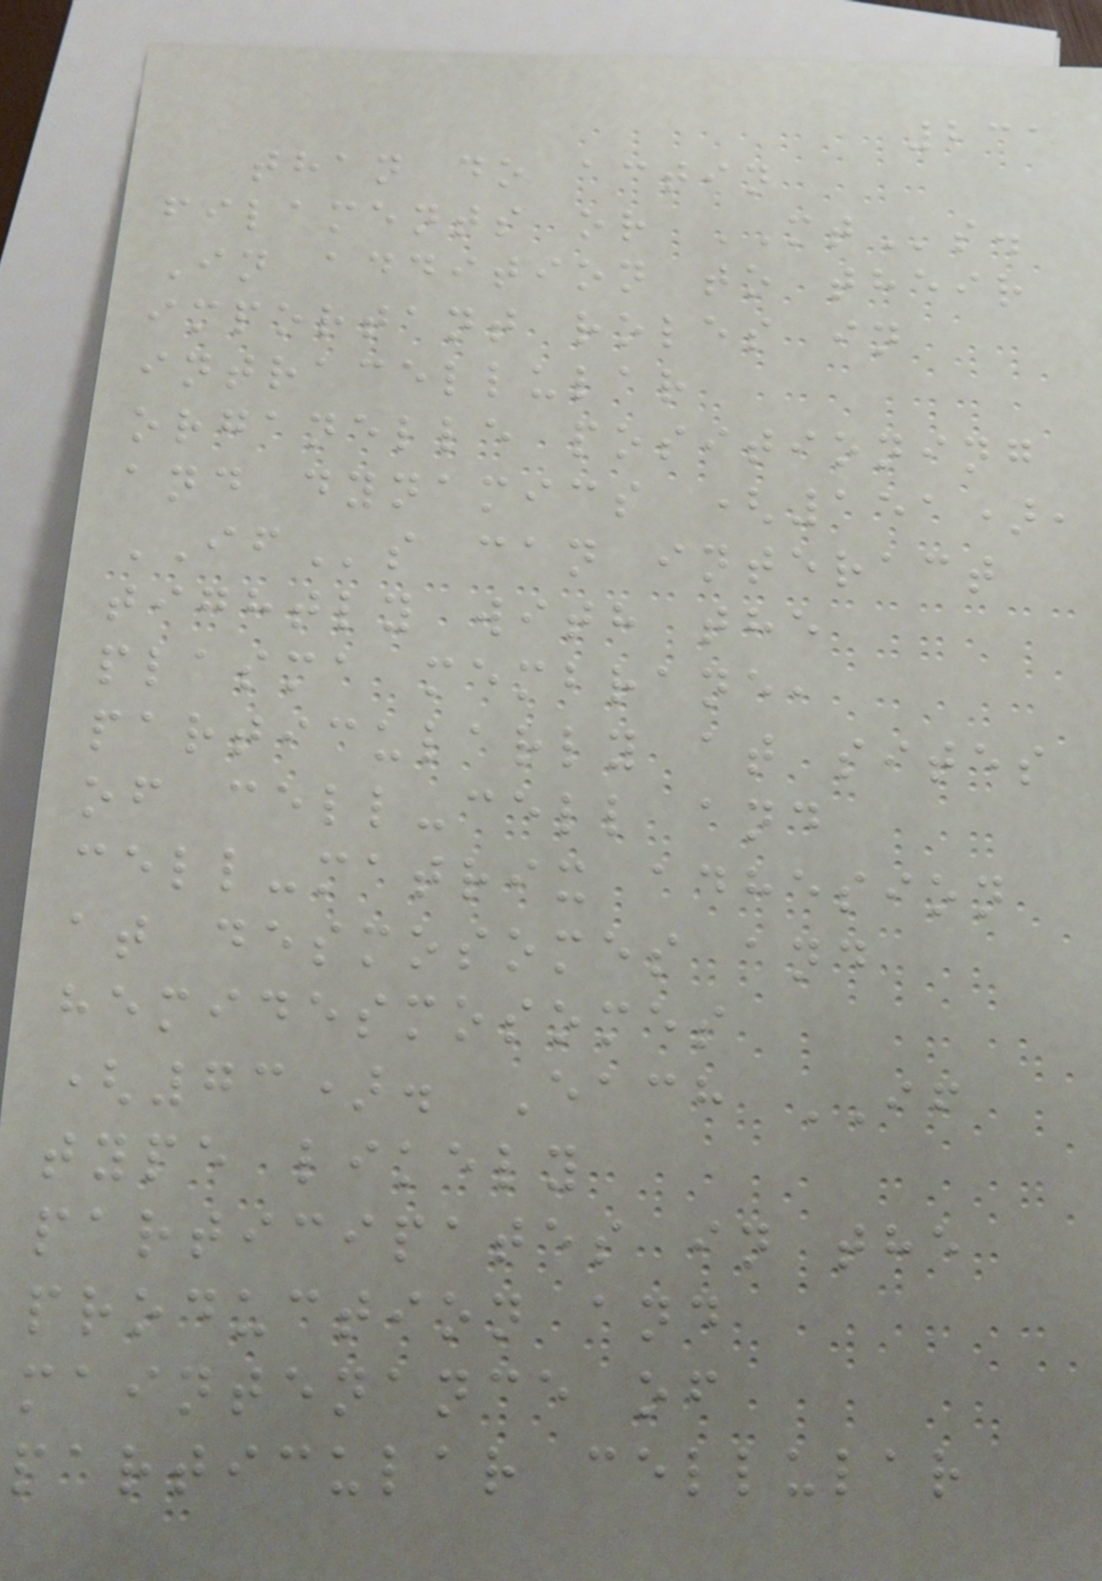231
than do actin
filaments or MTs.
In addition to their
important roles in
intracellular
organelle positioning
and dynamics (151),
IFs can interact
tightly with the
plasma membrane,
particularly at sites
of cell-cell and
cell-matrix adhesion
at desmosomes and
hemidesmosomes
(73). Each IF
type likely
participates in the
production and
maintenance of
particular cellular
